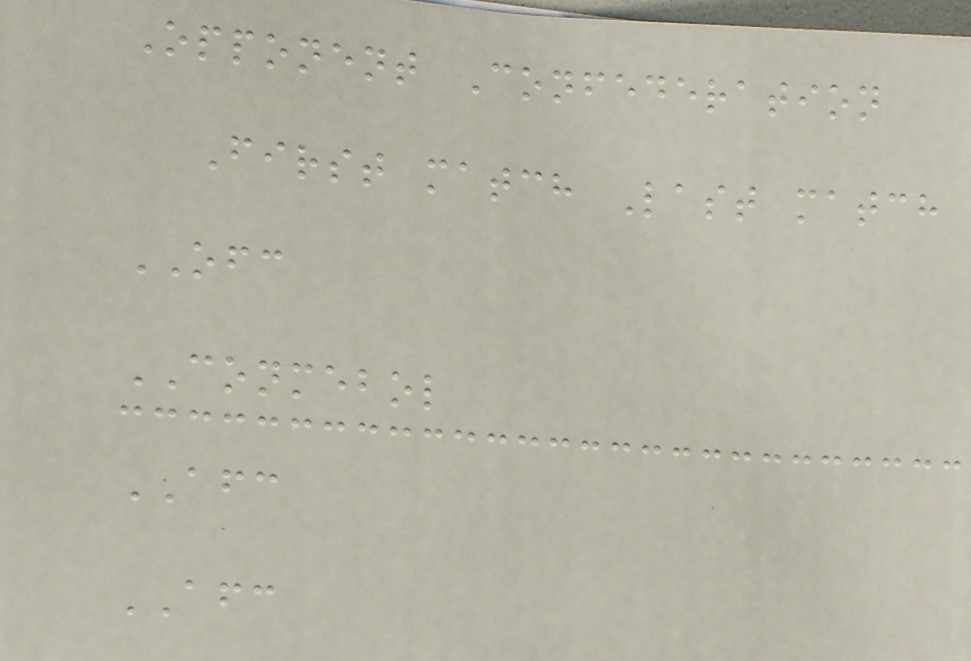Opponent Confederation
First match Last match
OFC
CONMEBOL
AFC
AFC
